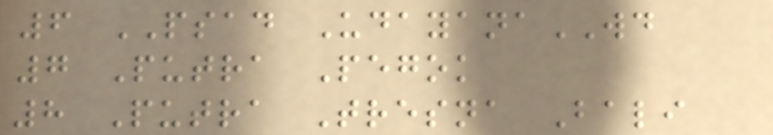6 PSAD UdayanaWD
7 Putra Pegok
8 Putra Tresna Bali
